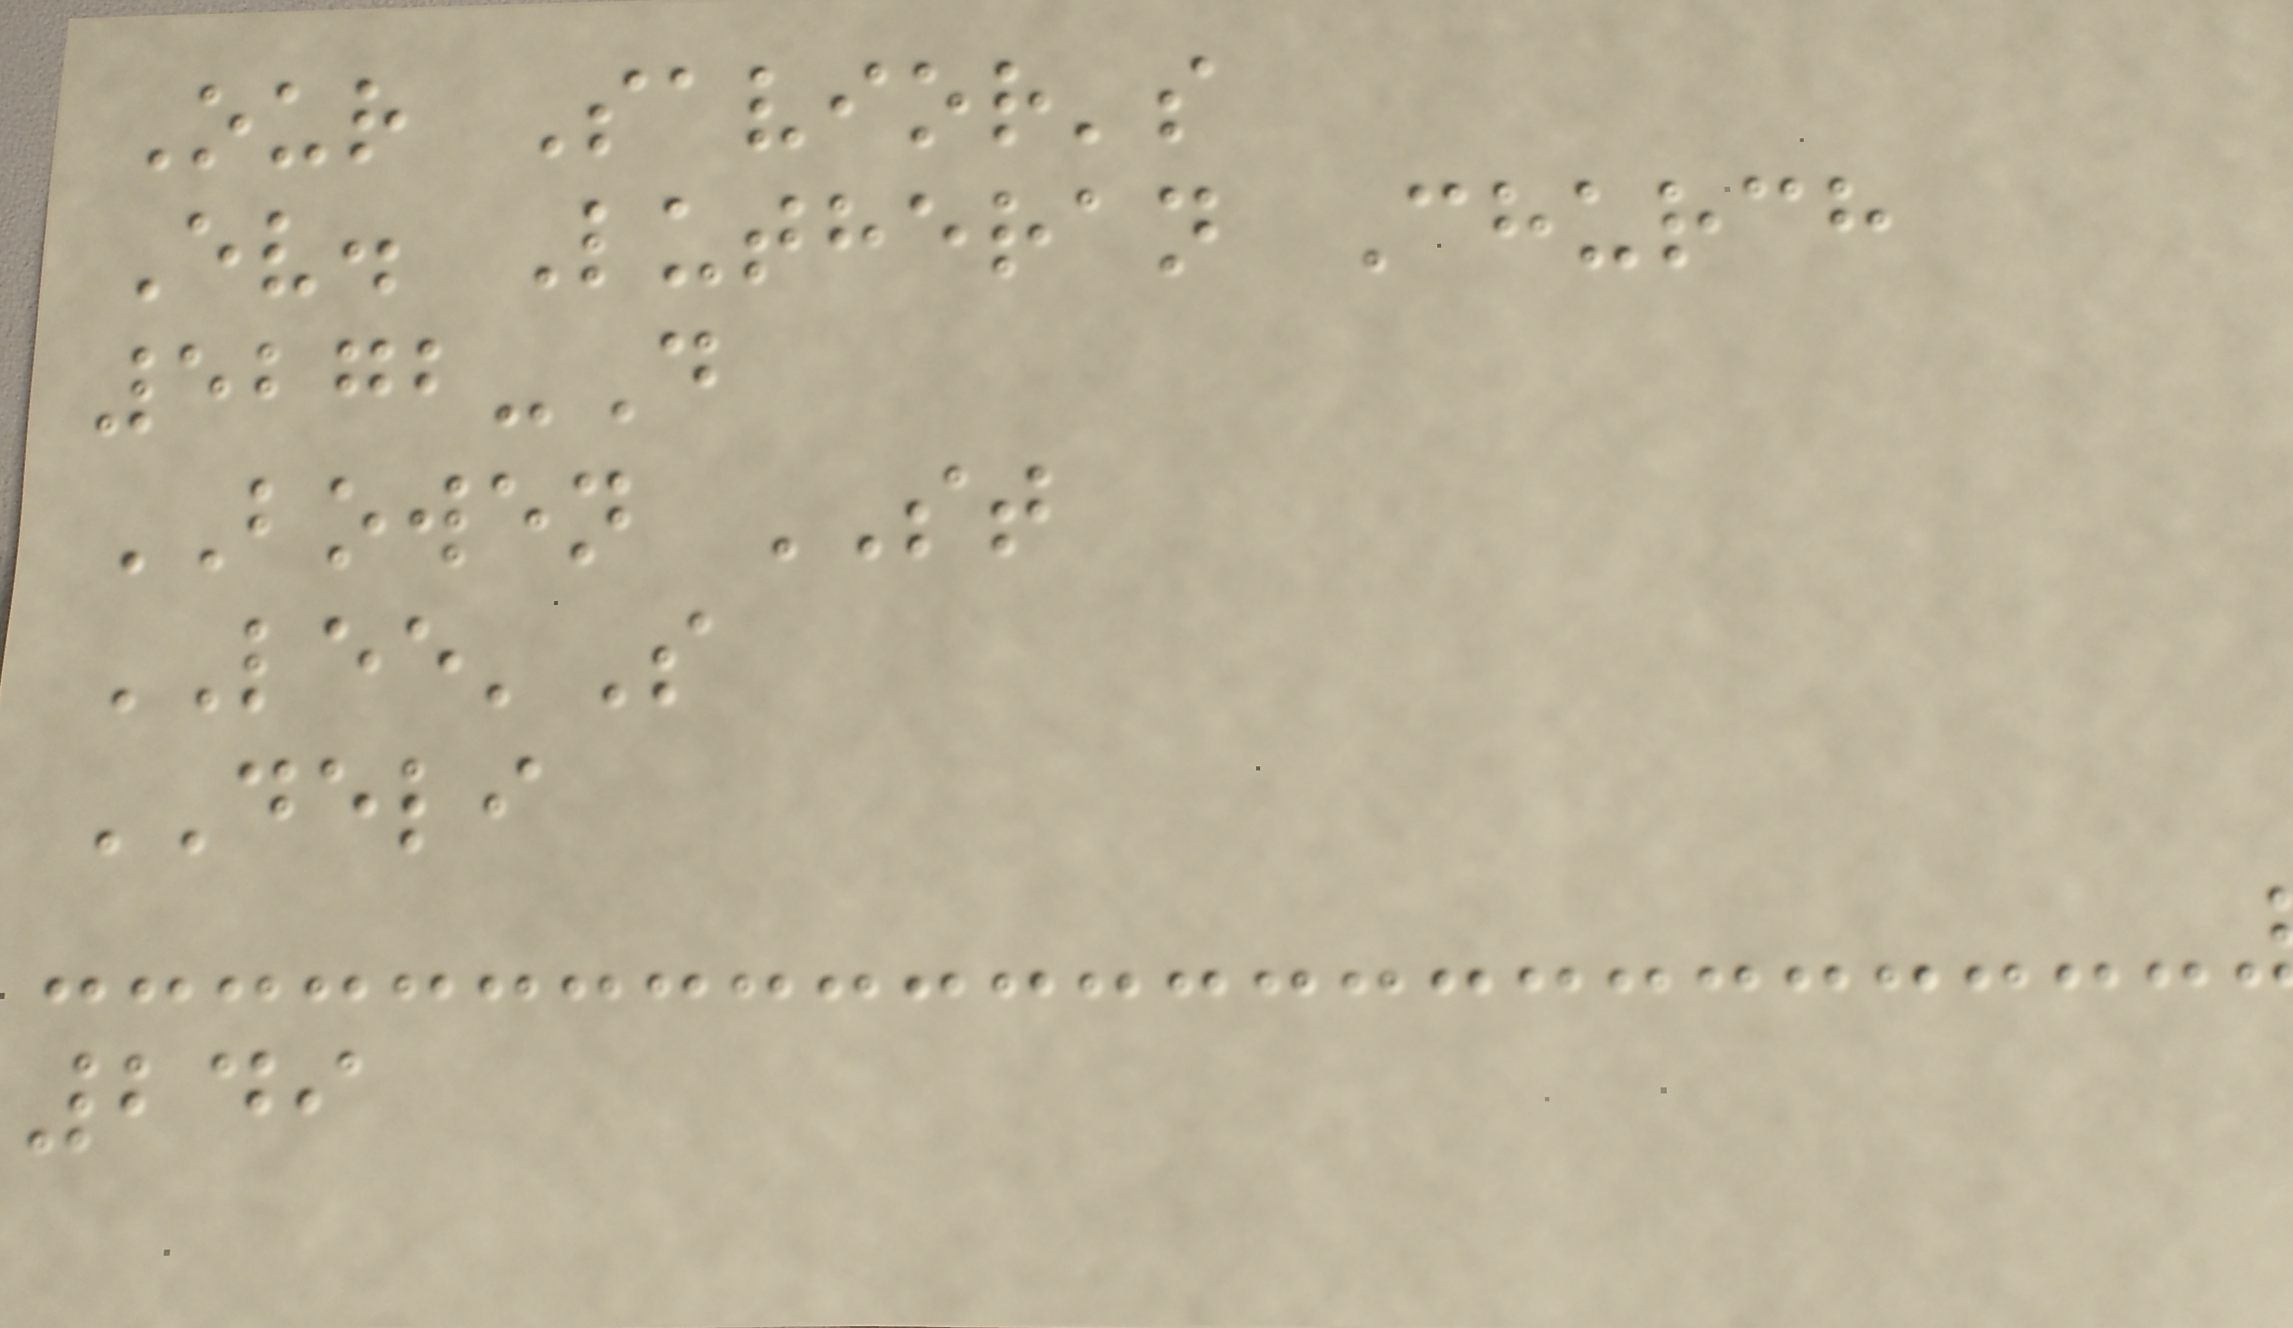Our Savior's
Ev. Lutheran Church
5272-D
BOWEN ST
LEE'S
DELI
249
